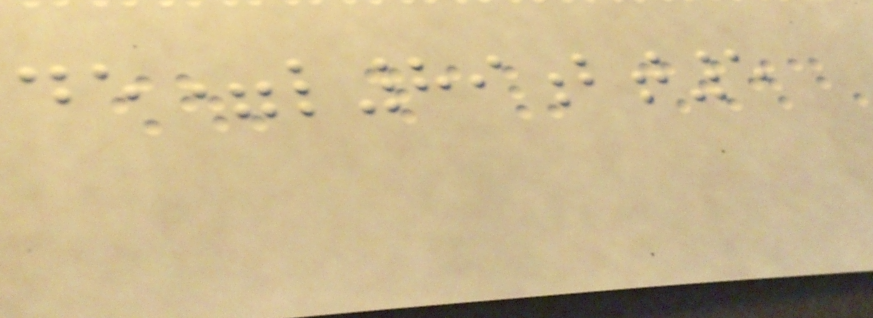de=l89bt5
